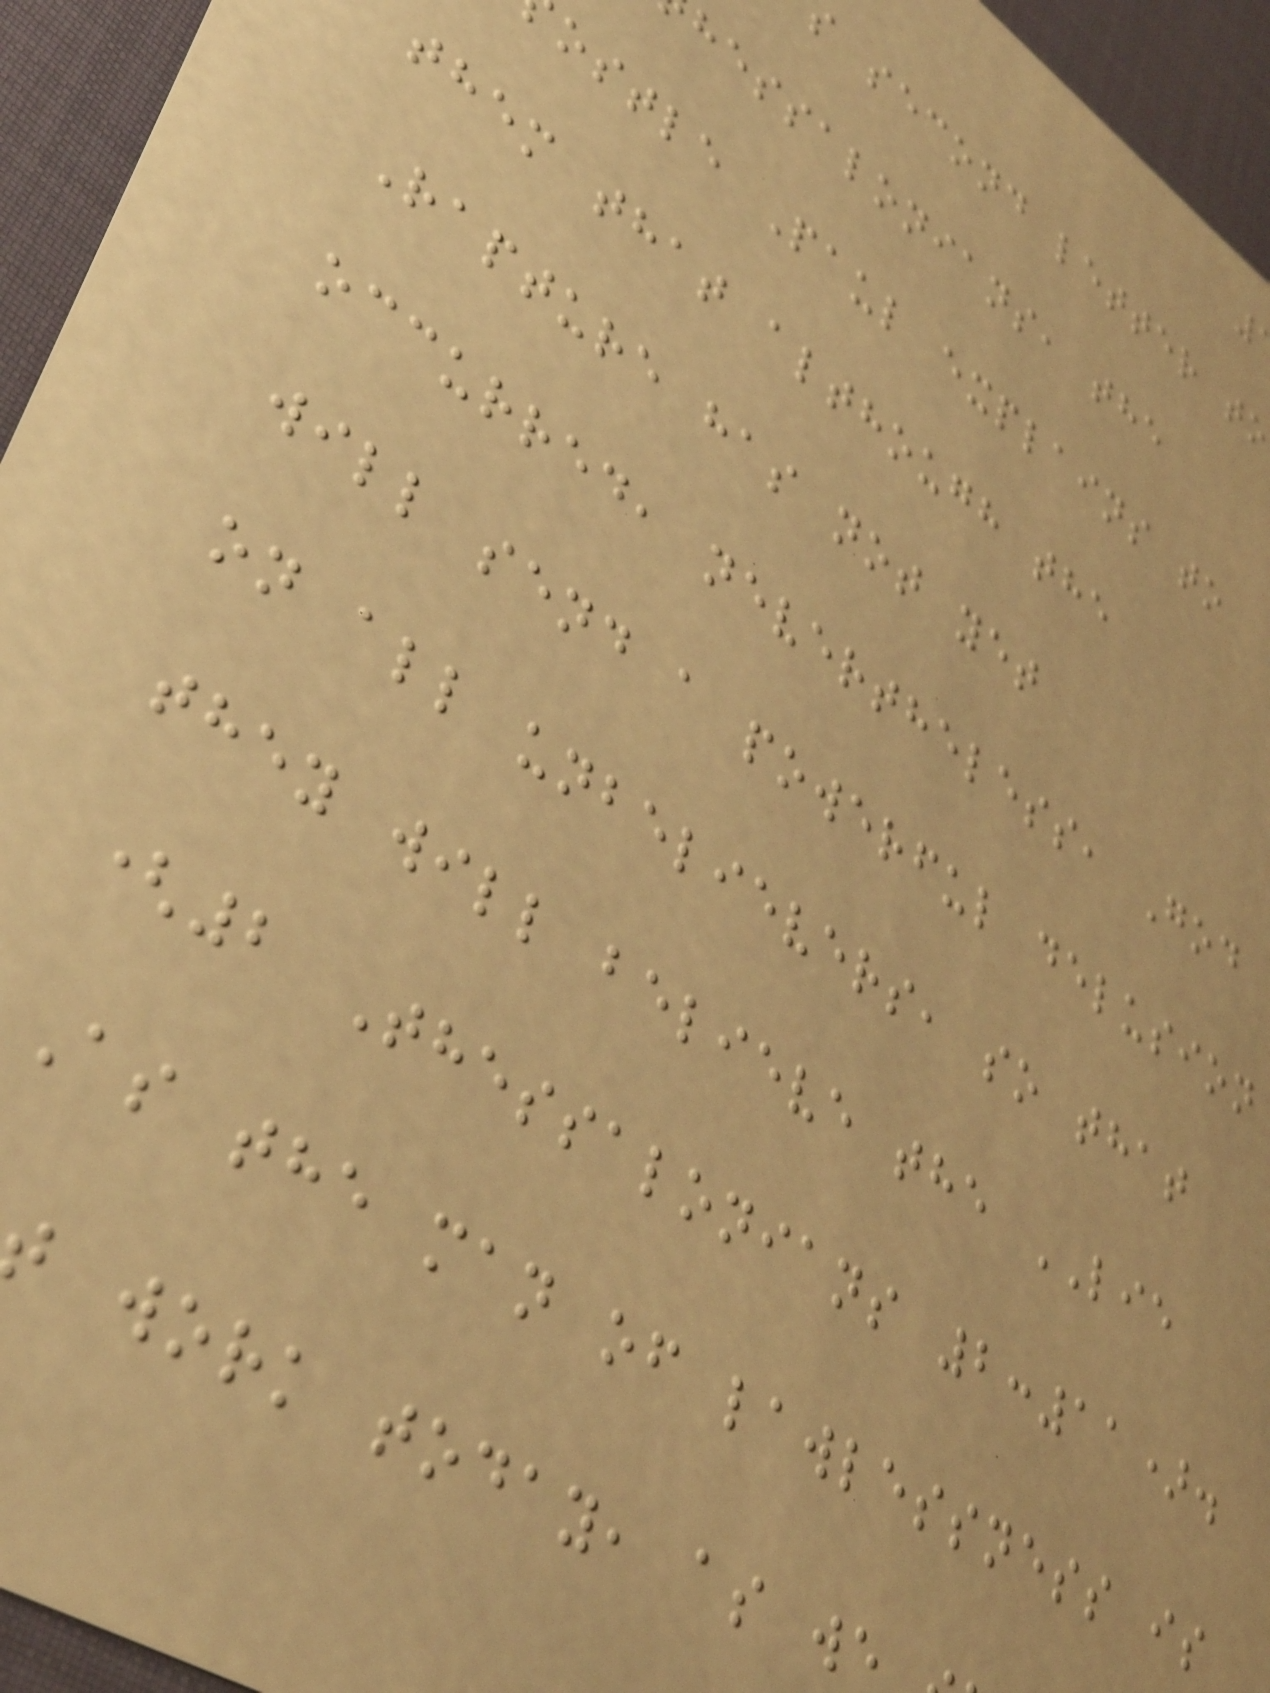s second letter to
hessalonians, the
ostle Paul explains to
them that although the
Rapture has not yet
occurred, nevertheless, God
will send a powerful delusion
on all unbelievers, so that
they will believe the LIE
(2 Thessalonians 2:11).
As the man of lawlessness is
work today, as we
